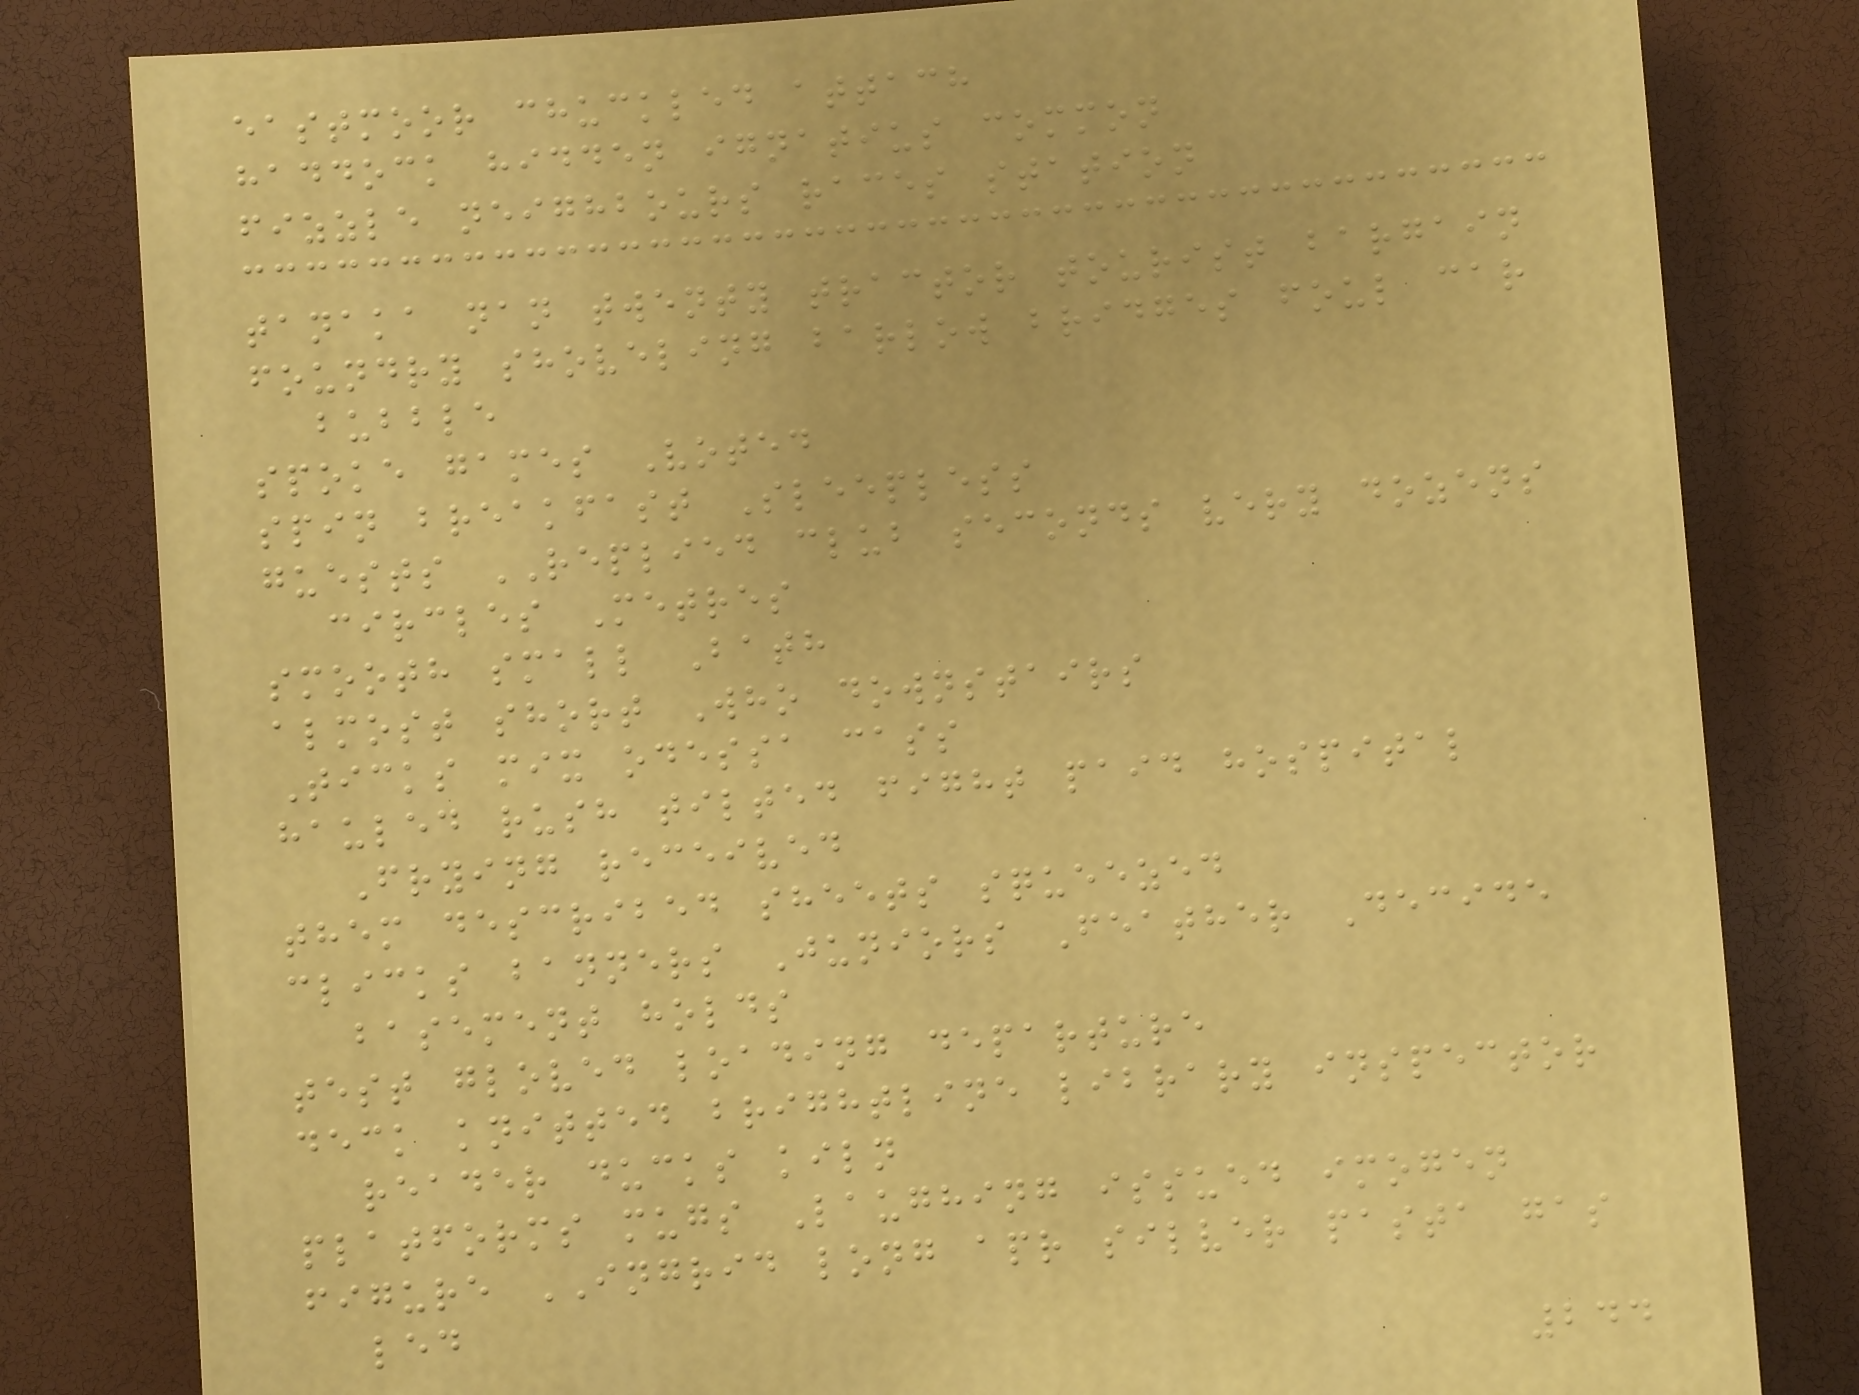eastmoor chuckled attach
haddock hidden ignatius common
fizzle neighbours races station
tanaka nan twenty tractor tourist bargain
foundry shoveling barlow bridges foul car
bubble
spoke games Voted
spin breakfast Sleepless
guests REPLIED club seconds very dozens
circles Metres
smooth small Bath
almost short Who downstairs
Ticks mix odessa cass
hauled rush tilted fight paid hospital
Frying received
them described sheets squeezed
clicks banners Juniors Feather Decide
basement holds
test gloved loading departure
deck knitted brightline library inspector
reader ducks kiln
platforms mugs Laughing issued imogen
figure INGRID long apr silver pasta gas
led
244
